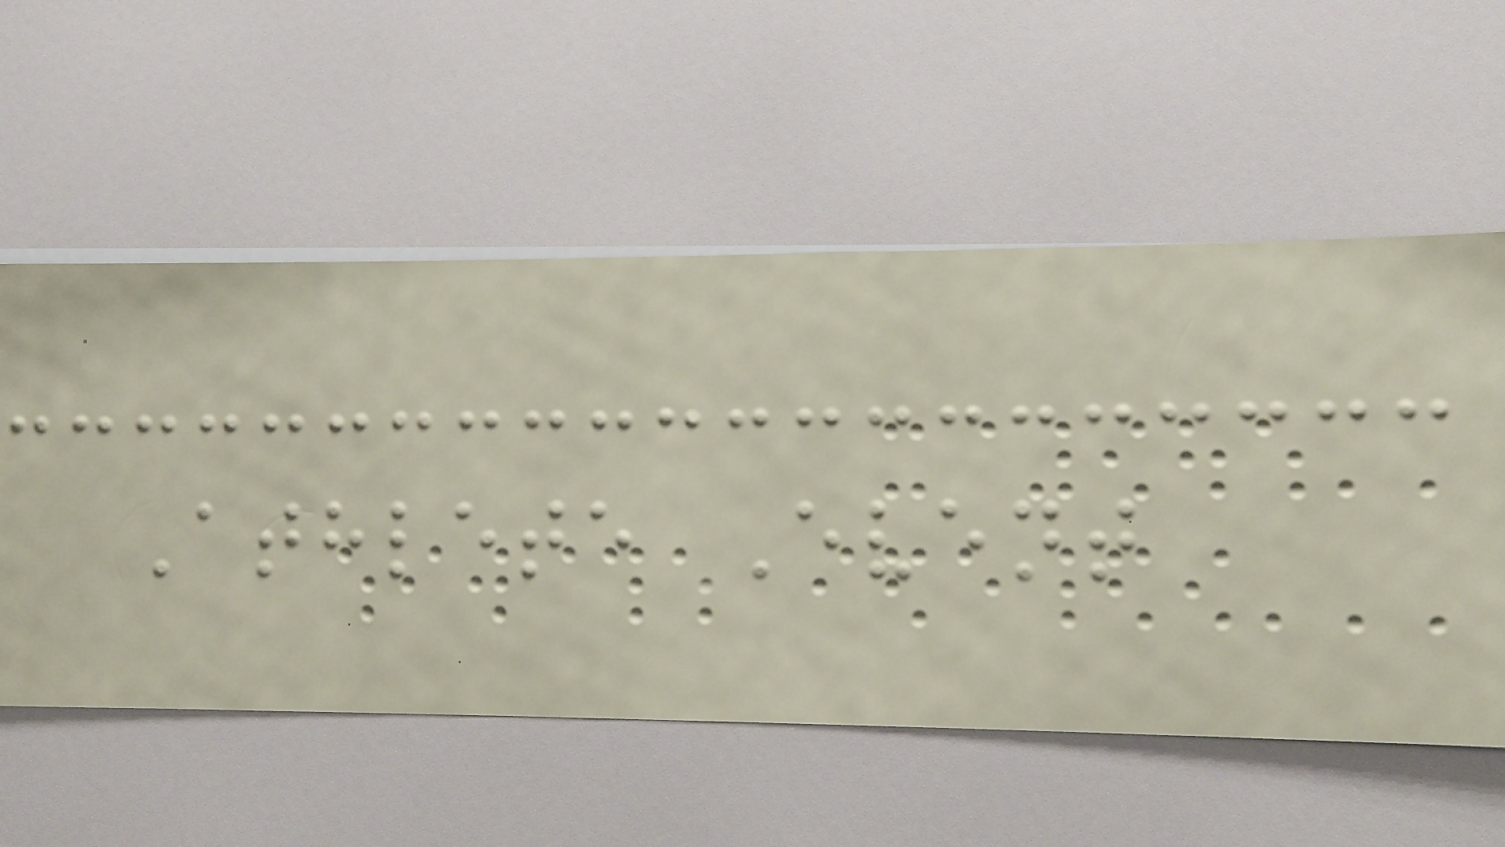Athlete Event
